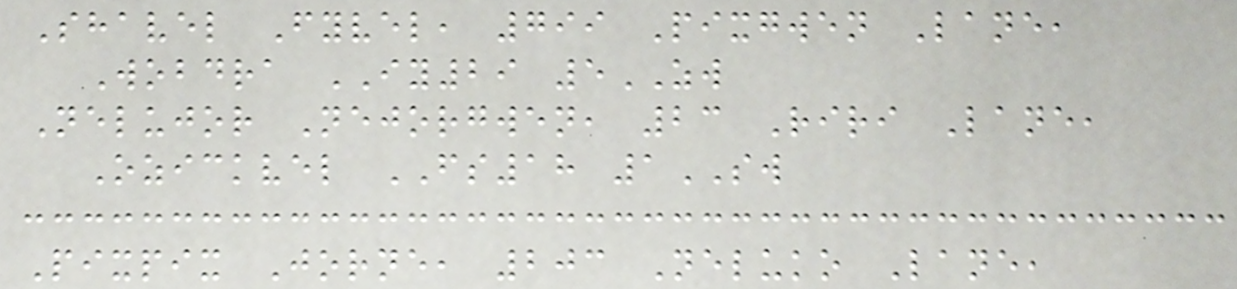Shavel Fyvel, 799 Pixgwen Lane,
Wobdra IY29 5ZW
Nelujor Nejorgwen, 23 Riri Lane,
Ozickvel FS18 1SW
Pixpix Jorne, 203 Neluko Lane,
